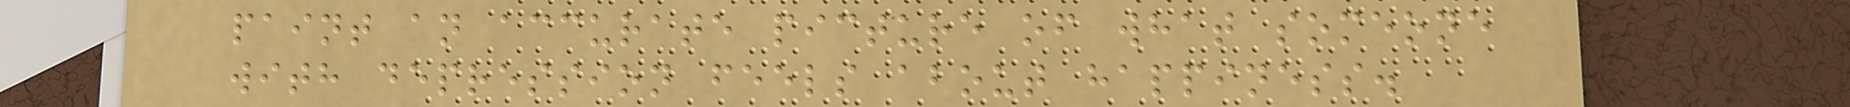paint an accurate picture of what someone
with depression feels about happiness.
